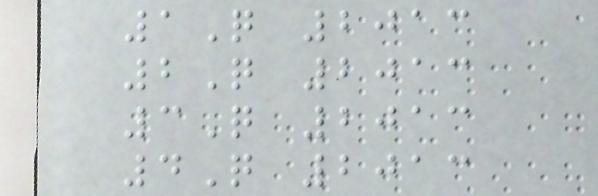1Q 2013
2Q 2013
3Q 2013
4Q 2013
